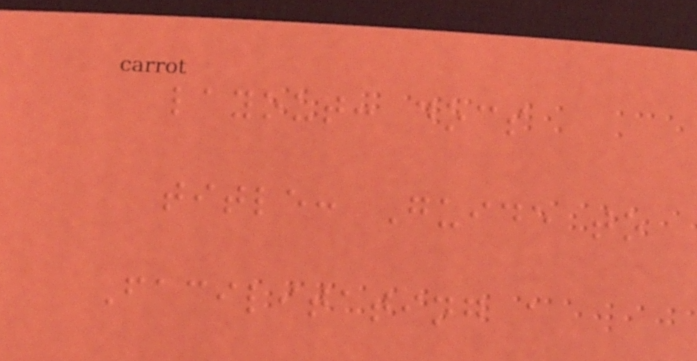layout: docs
title: Guide to
Facilitating a
